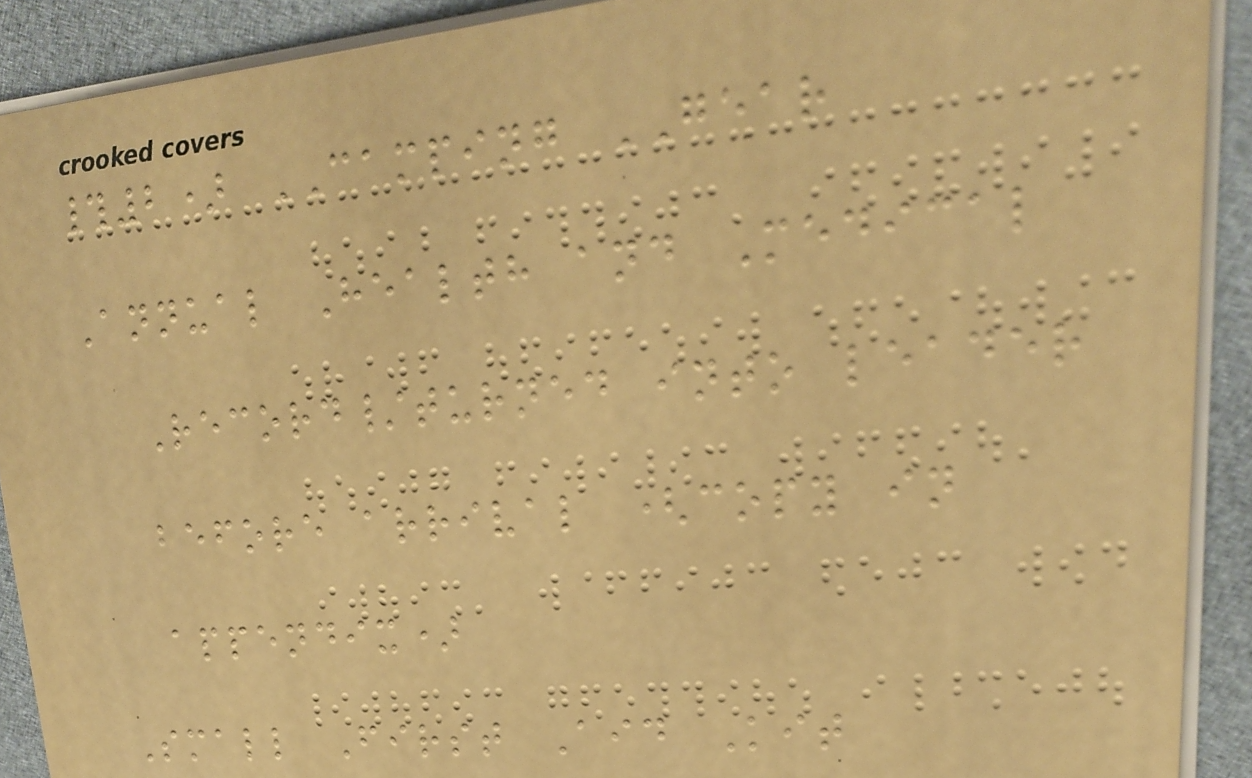#2) CAMPING GEAR
Annual Health and Medical
Record/turned into leader
before arrival (copy in
appendix)
Small First Aid Kit
